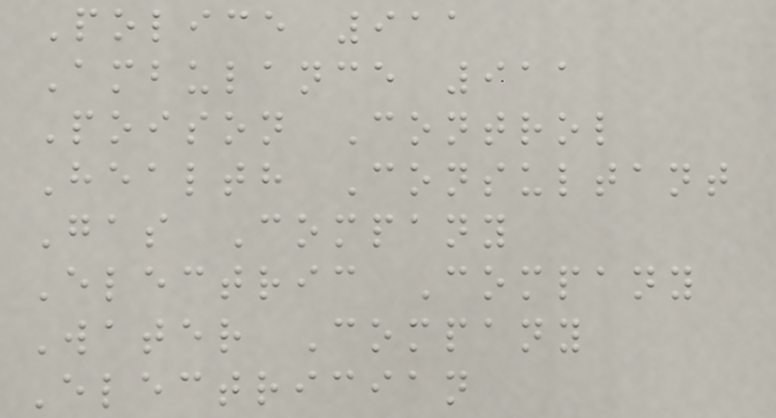Police 911
Ambulance 911
Poison Control
Health Consultant
Gas Company
Electric Company
Water Company
Electrician
